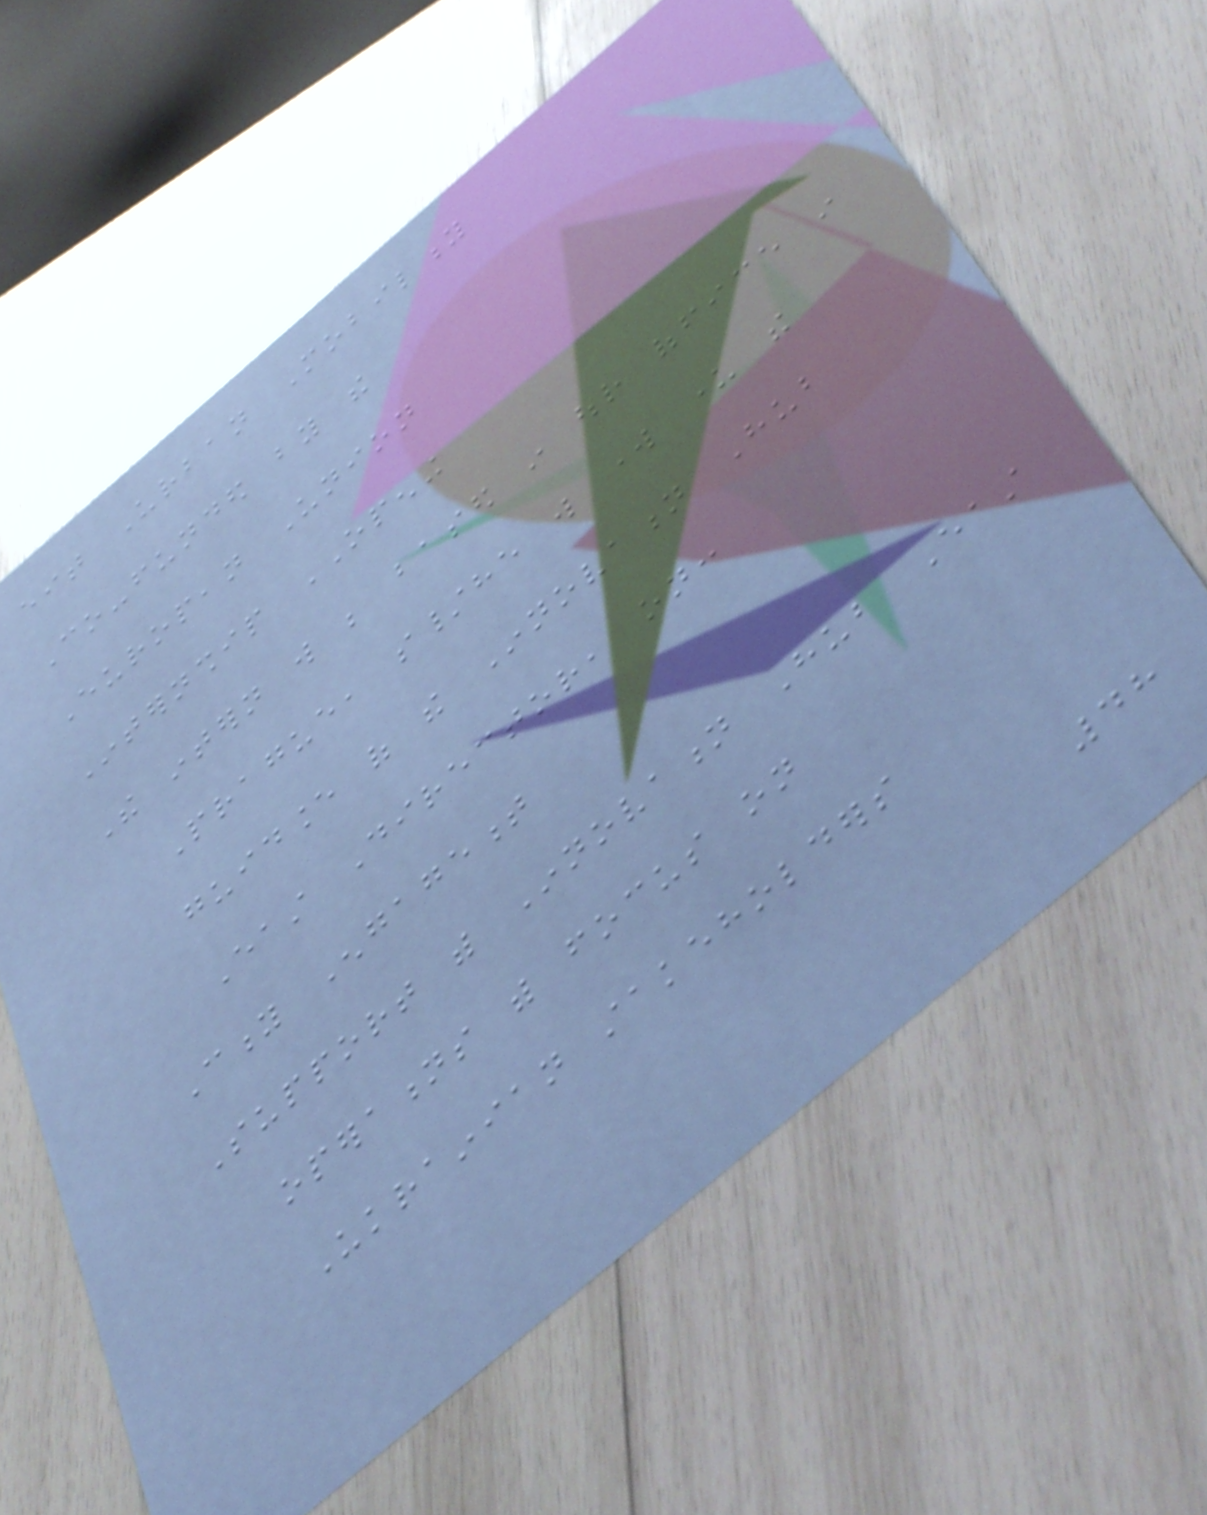eit Urban Mobility
Co-funded by the
European Union
Internship OPENING
The intern will be based in our office in
Prague, s/he will work under the
guidance of the Innovation Hub
East Director, on:
City Engagement
Support with Innovation Hub East
operations with focus on
Ukrainian stakeholders
48
